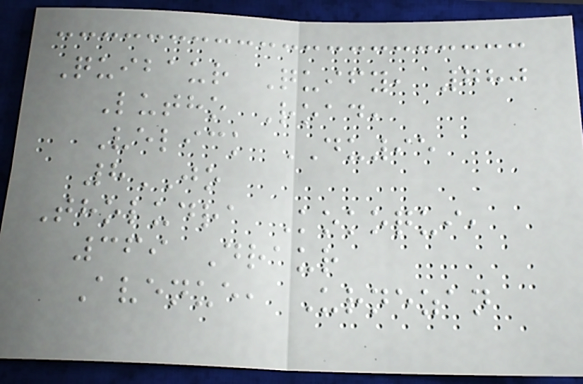Quibaur Quify, 780
Lutho Road,
Velick DU95
8JO
Tholudra Kokoqui,
369 Draur
Avenue, Urnezan
